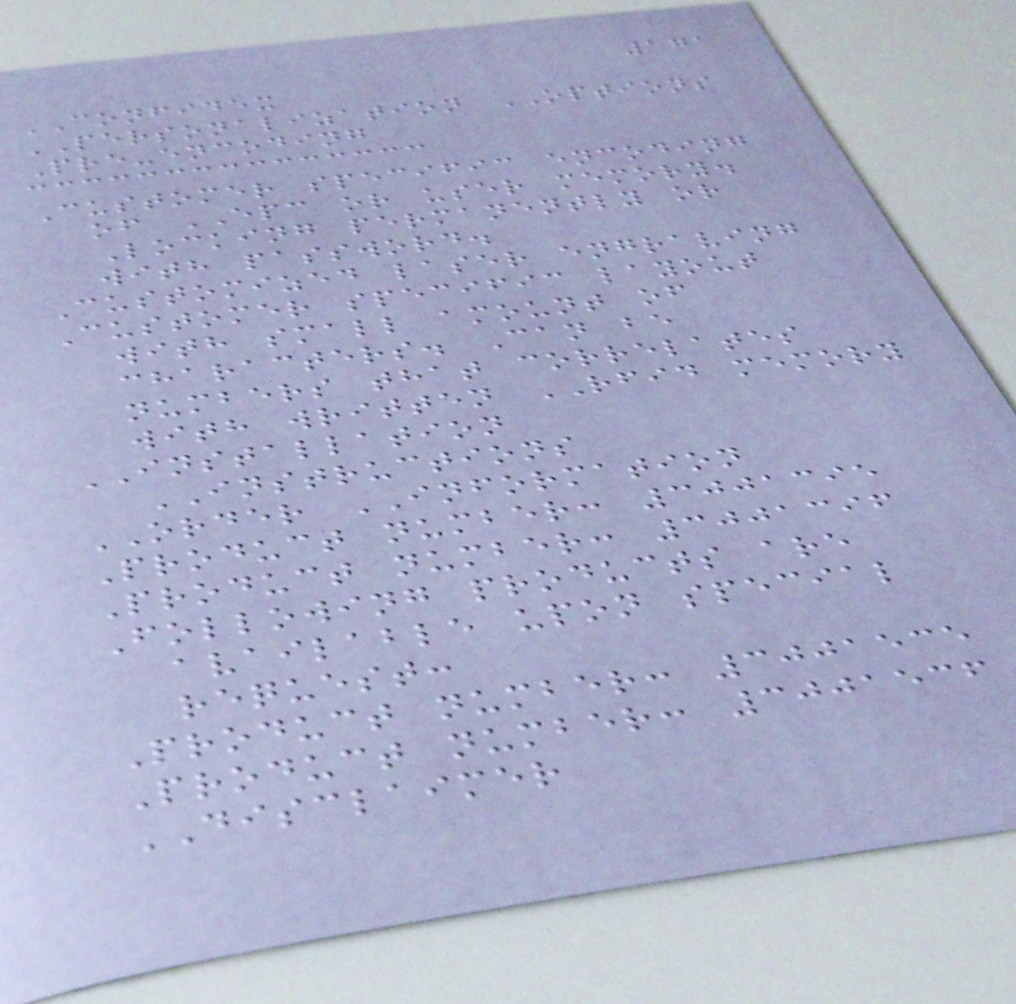171
CONFIDEX
PERSONALIZATION OPTIONS
Pre-encoding
Customer specific encoding
of EPC or user memory.
Locking permanently or
with password.
Customized laser engraving
Customer specific layout
with small amount of
characters. Can be
numbers that correlates
with written RFID memory
INSTALLATION
INSTRUCTIONS
ORDER INFORMATION
Product number: 3001395
Product number: 3001396
Following products are
available upon special
request:
Product number: 3001535
Product number: 3001536
DISCLAIMER
